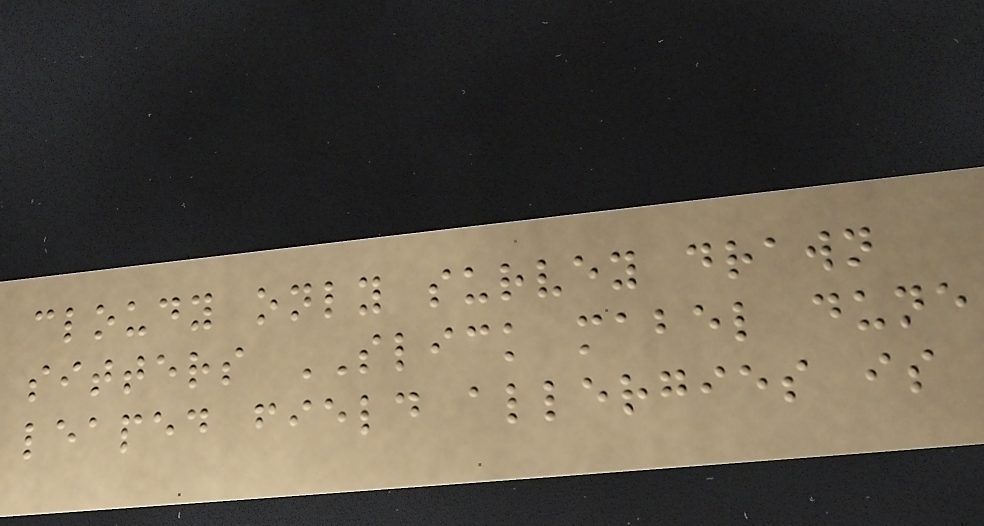cloudy only survey drawn
sitters SLICK mabel dune
leaped field allergies is
